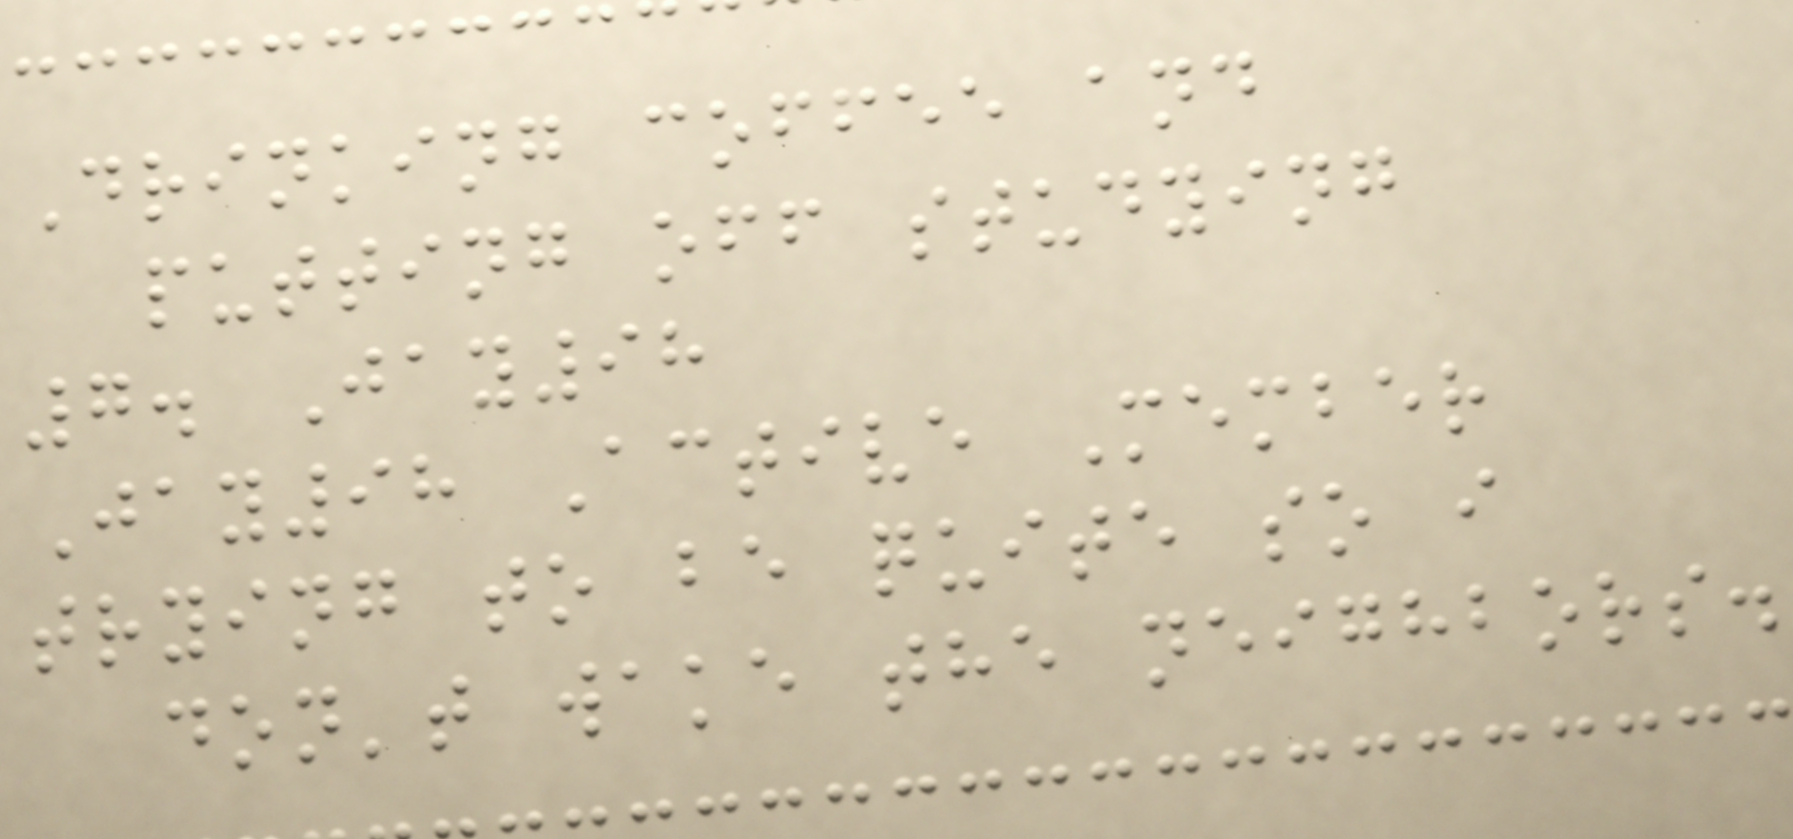Drinking coffee and
putting off studying
7. Jay98
Jay98 Active Member
trying to be quite so i
don't wake the neighbors.
